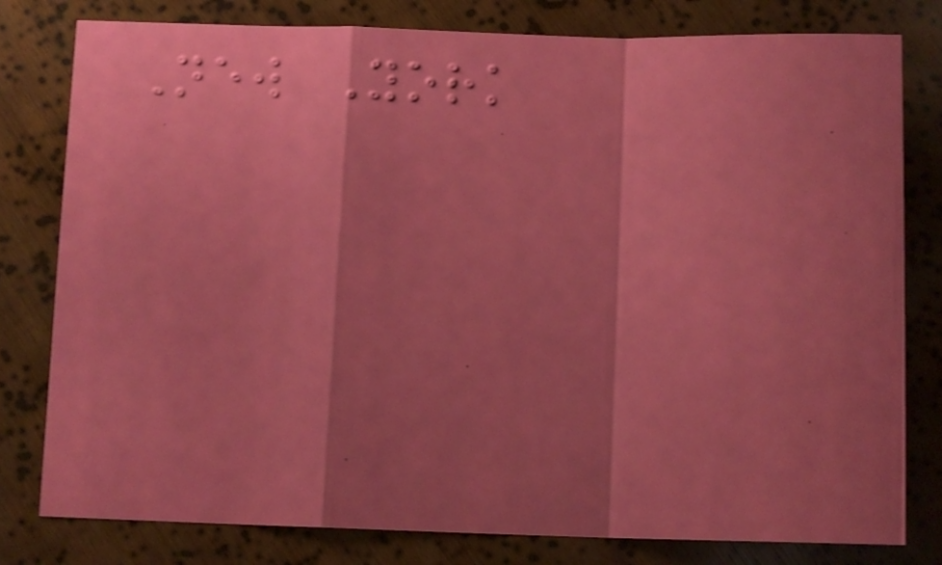New York
